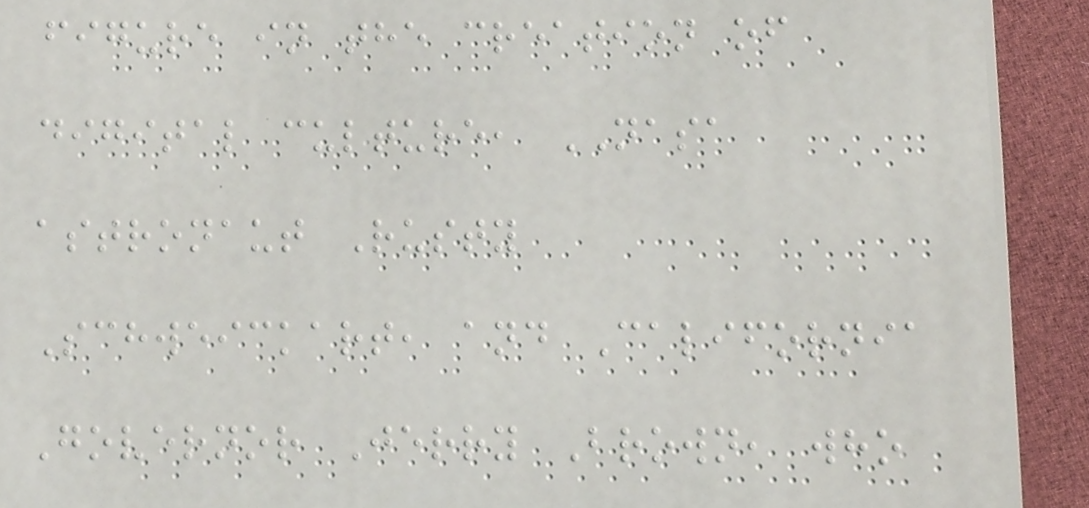figure in the creation of
digital culture, NASA
astronaut Rusty
Schweickart, and California
Governor Jerry Brown, who
